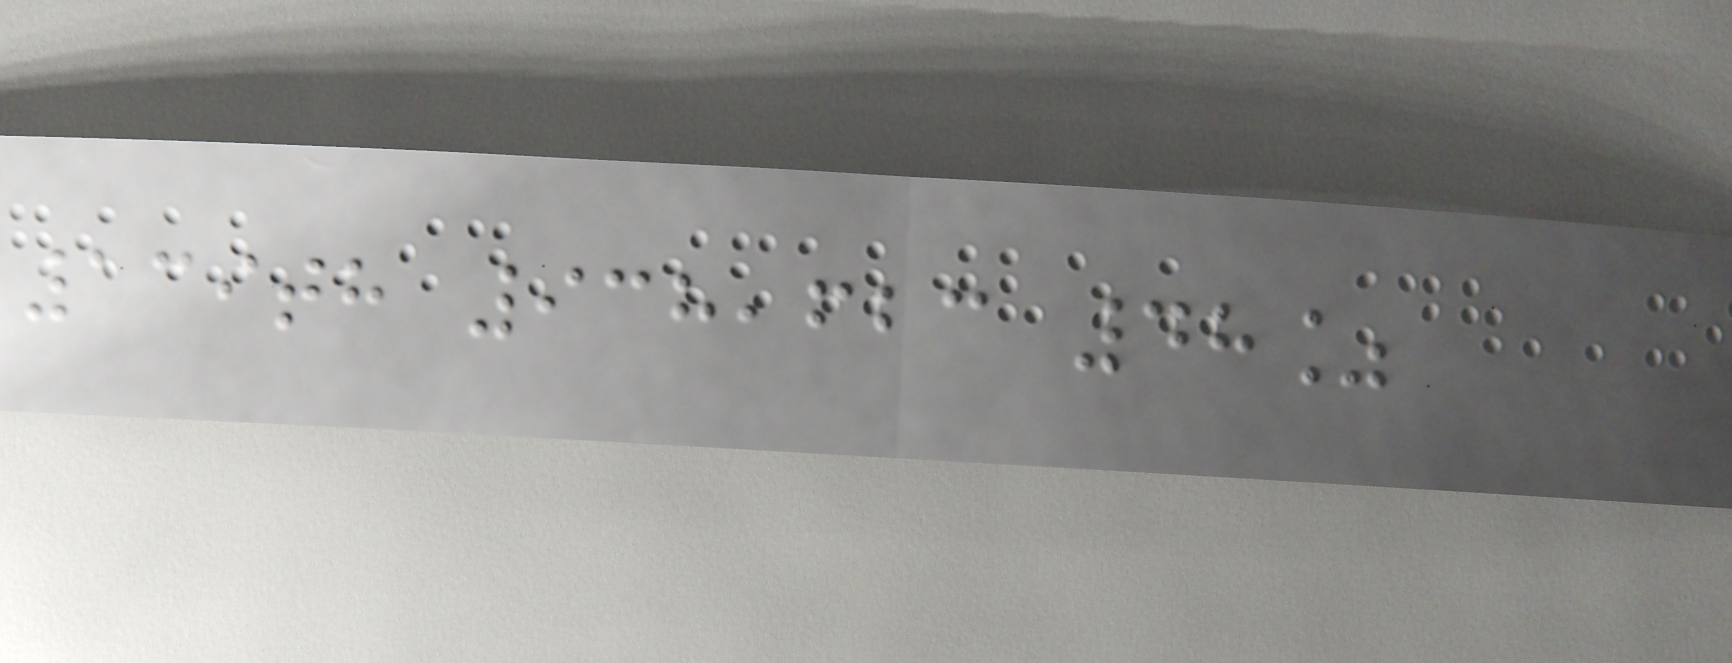139th 938,623 48%
